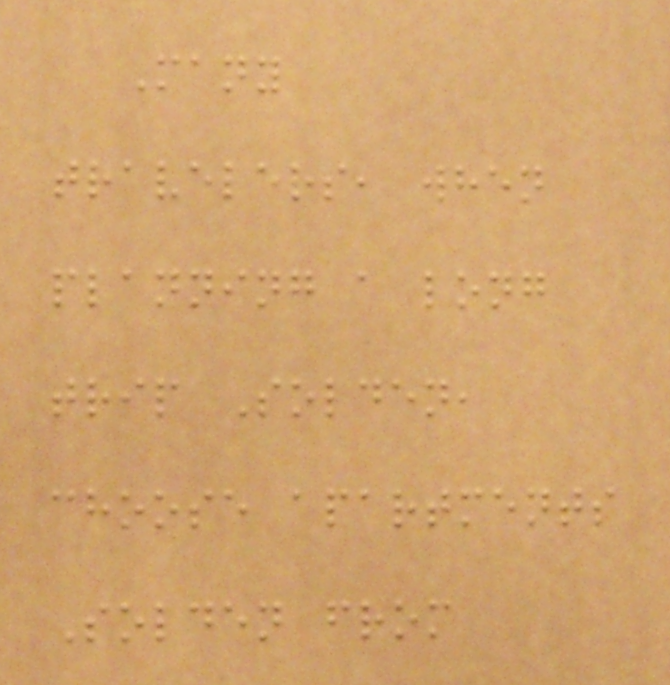Many
travelers, when
planning a long
trip Solden,
choose apartments
Solden from
